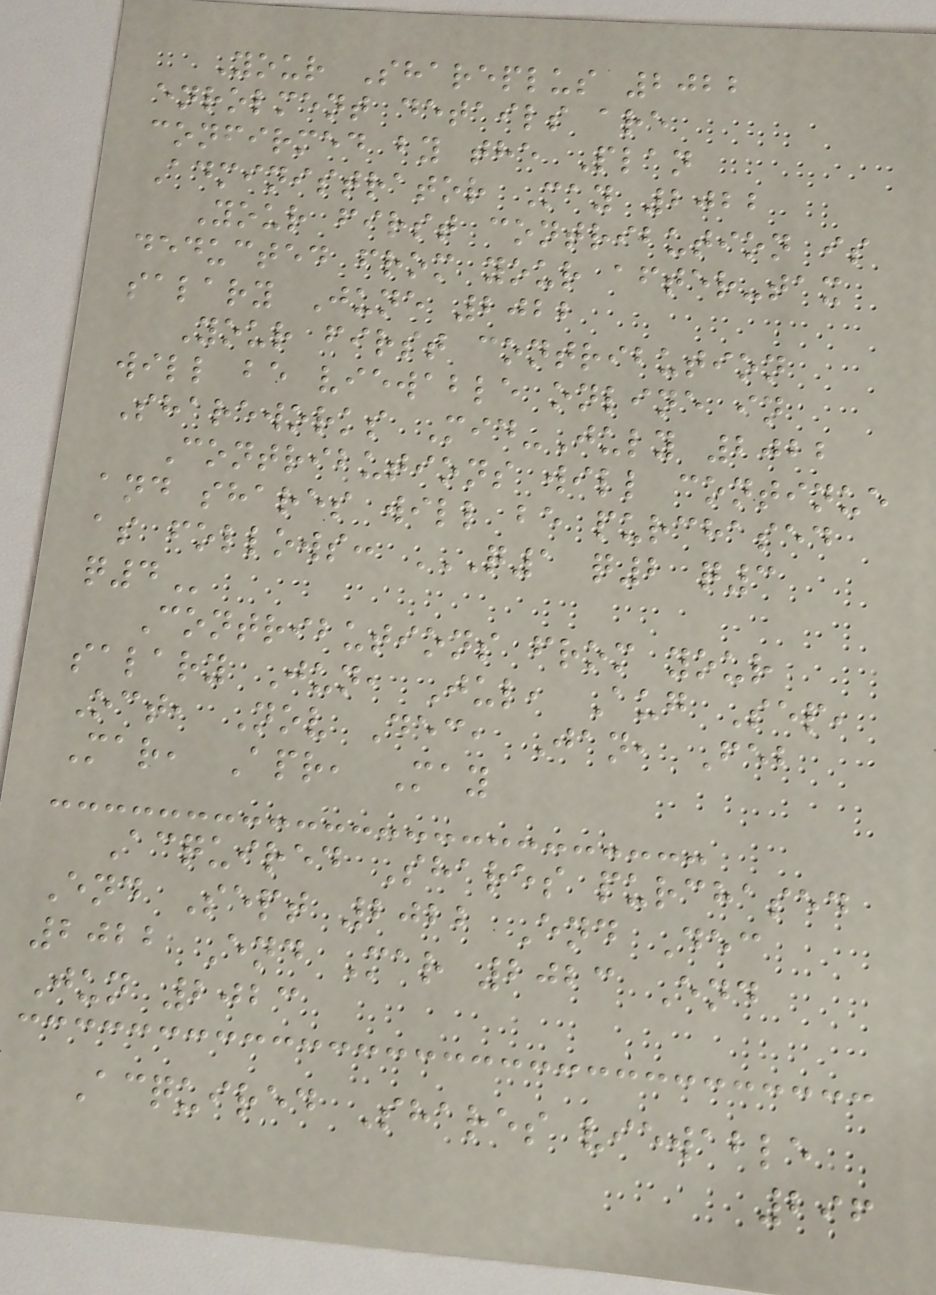Your Shareplus 2022
enrolment details are
confirmed by the Plan
Administrator May 2022
Your first contribution is
deducted from your after-tax
salary June 2022
Your first contribution
will be viewable online in
Shareworks Mid-July 2022
Contributions will continue
and shares will be purchased
as follows: Q1 Q2 Q3
Q4
Contributions from your
salary Jun, Jul, Aug Sep,
Oct, Nov Dec, Jan, Feb
Mar, Apr, May
Acquired Shares purchased
End Sept 2022 End Dec
2022 End Mar 2023 End
Jun 2023
Acquired Shares viewable
296
